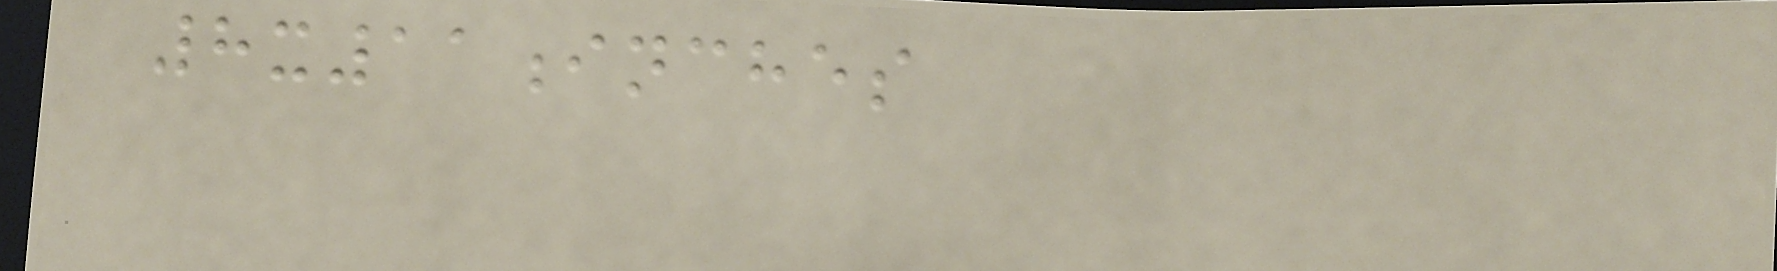8x11inches
